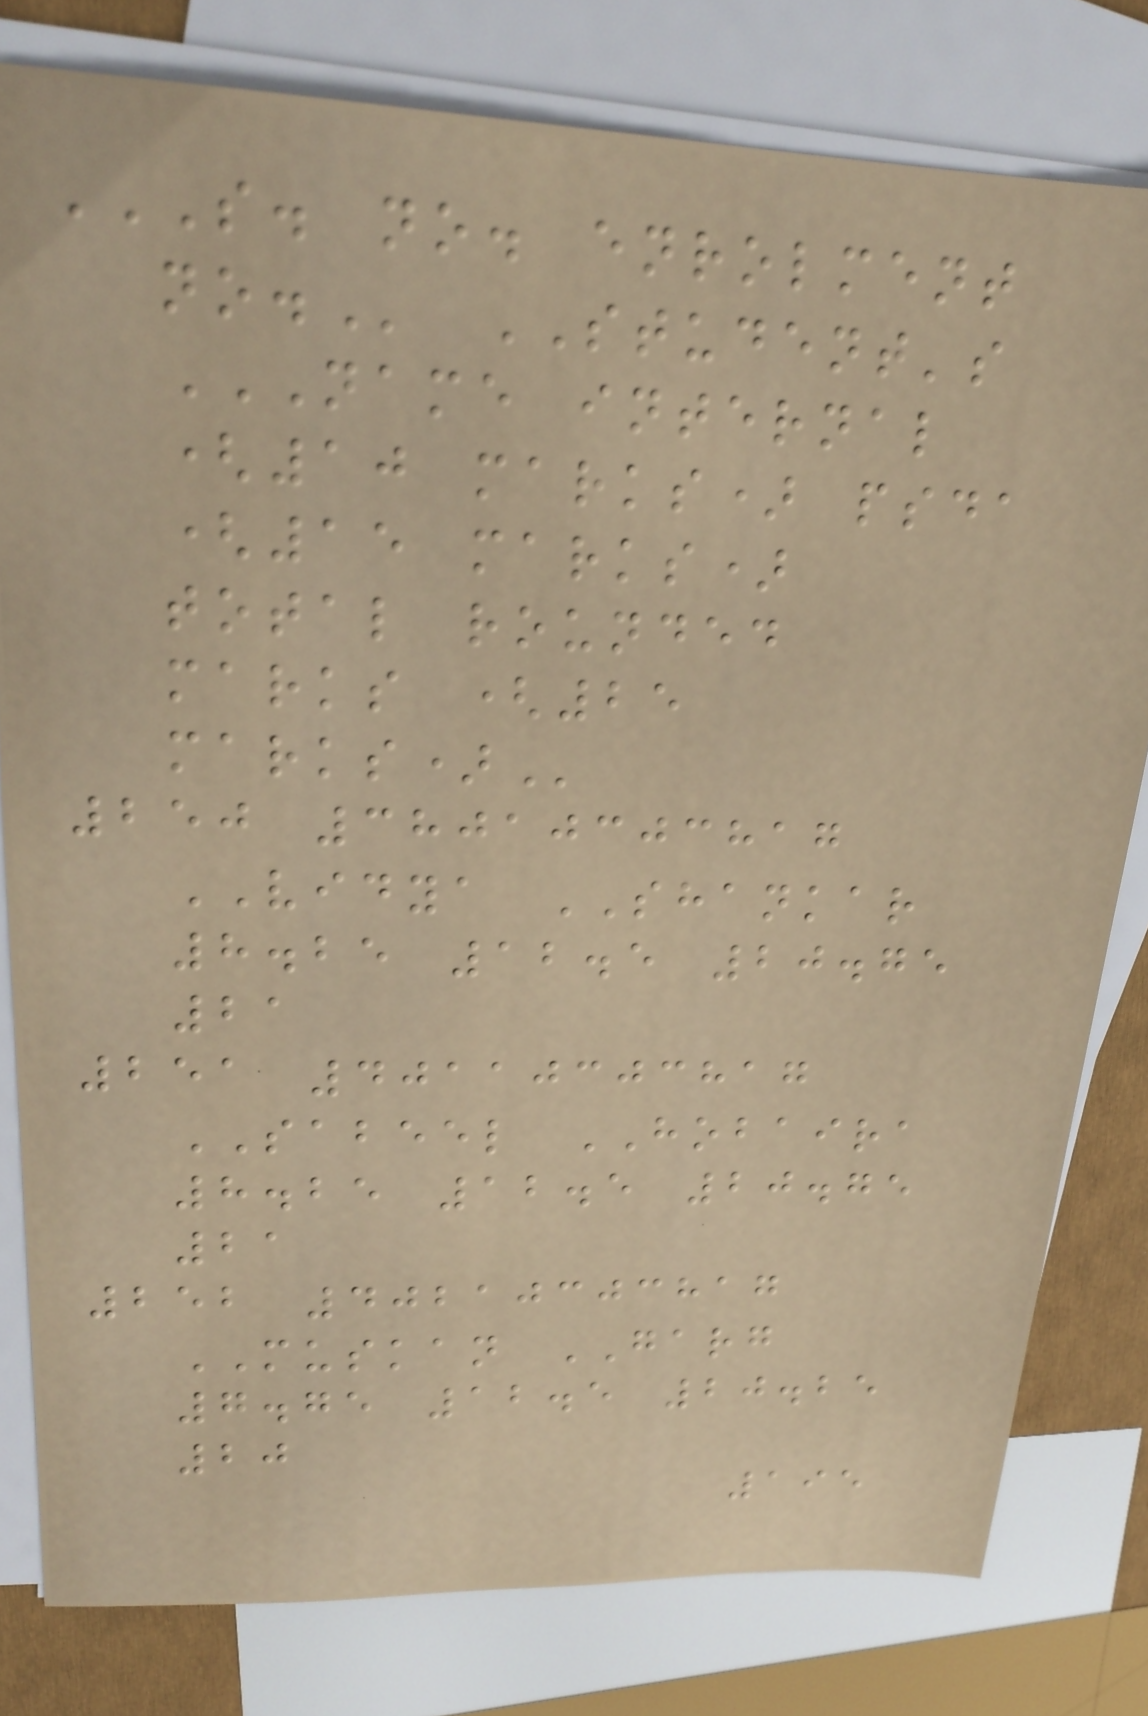S. NO. ENROLMENT
NO. STUDENT's
NAME INTERNAL
(10 MARKS) PSDA
(15 MARKS)
TOTAL ROUNDED
MARKS (25
MARKS)
250 38010303817
VIDYA SHANKAR
8.25 12.5 20.75
21
251 40110303817
SABEEL HOBAIRA
8.25 12.5 20.75
21
252 40210303817
MUSKAN GARG
7.75 12.5 20.25
20
195
